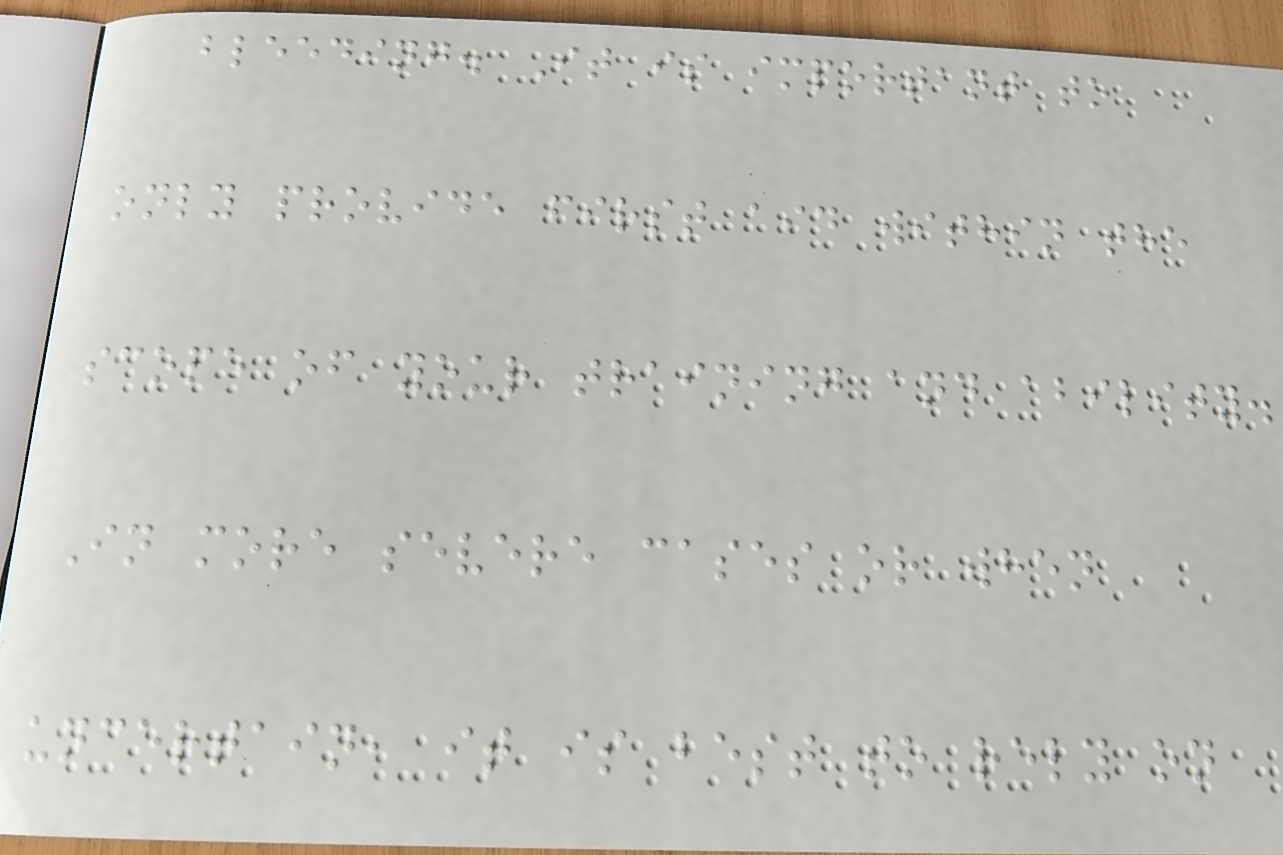bleeding. It is important to
only provide first aid within the
scope of your training and ability.
In more severe cases or when
uncertain, it is best to rely on
